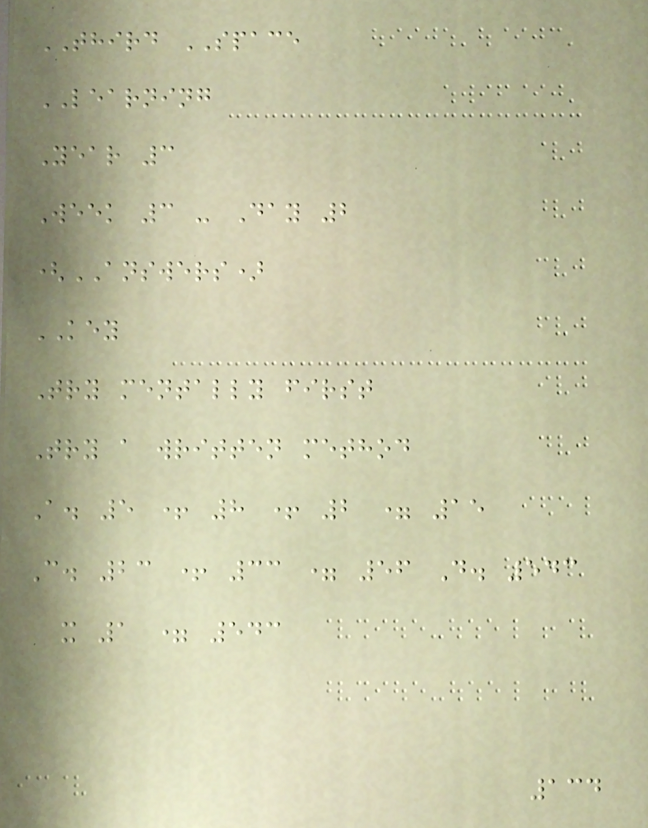THIRD SPACE
LEARNING
Year 3
Week 3 - Day 2
(ANSWERS)
KEY
Try mentally first
Try a written method
A. 5 + 8 + 2 = 15
C. 23 + 33 = 56 D. 543
x 1 = 543
134
